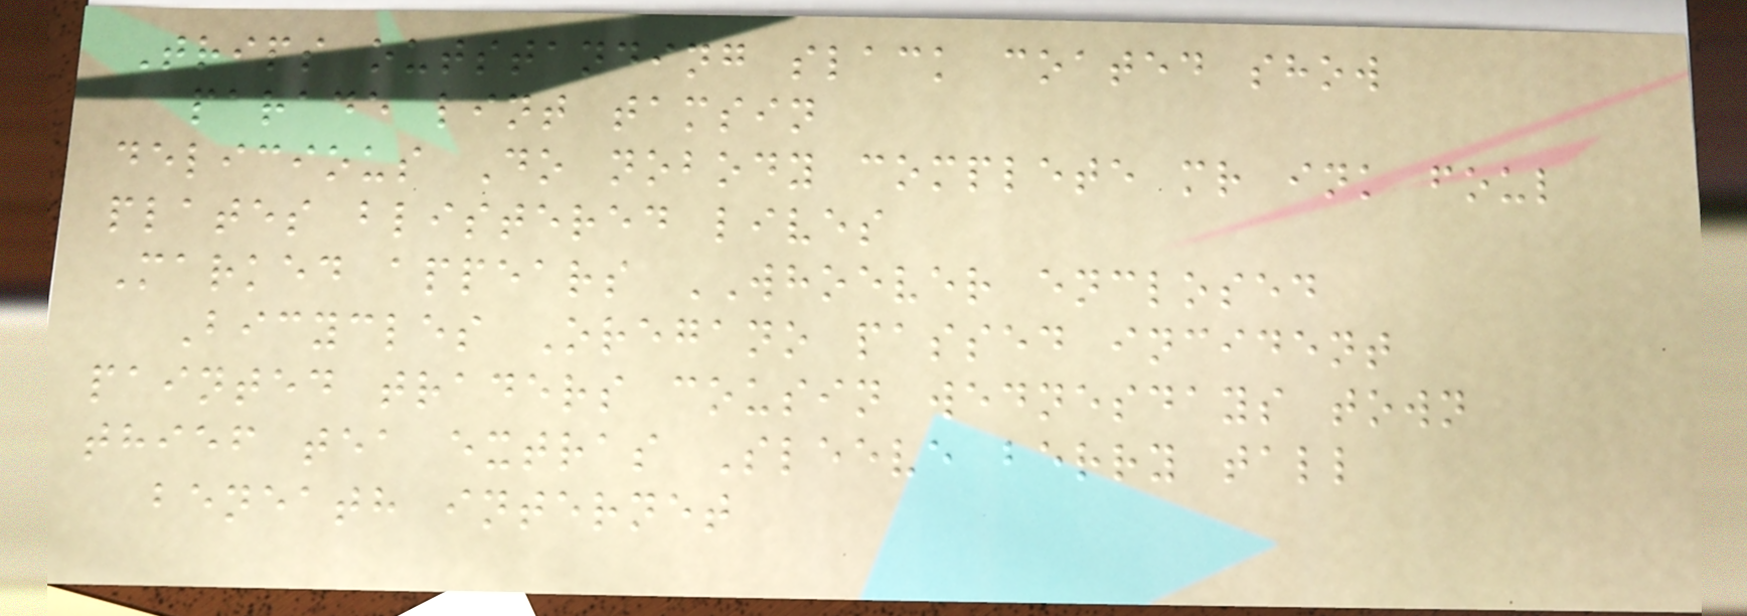Trips outstanding slack coated show
parade lint tamsin
delicious Do nobody complete mr ink foul
plates blistered lives
Marked appears WHOEVER enclosed
Bicycles Oregano passed incident
painted traders cousin wednesdays town
thief tea extras Sleeve berry tall
beneath internet
